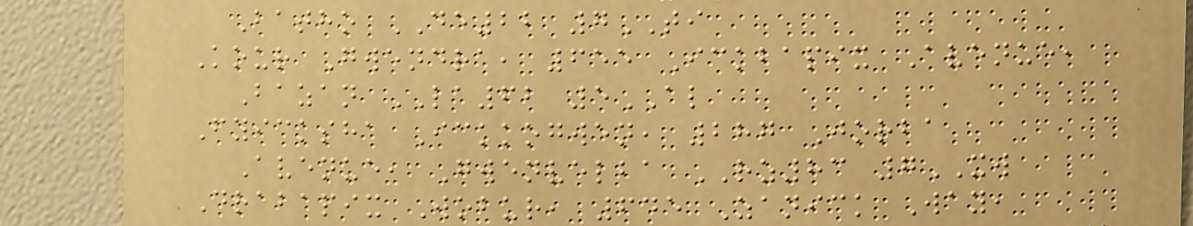Batho DE22 7TI
Kour Gwendra, 655 Ickbapix Avenue,
Bazan LA62 5AL
Fyicksha Ickkogwen, 287 Jorba
Avenue, Gwenvelba RZ83 7XW
Drabapix Wobur, 645 Zanick Way,
